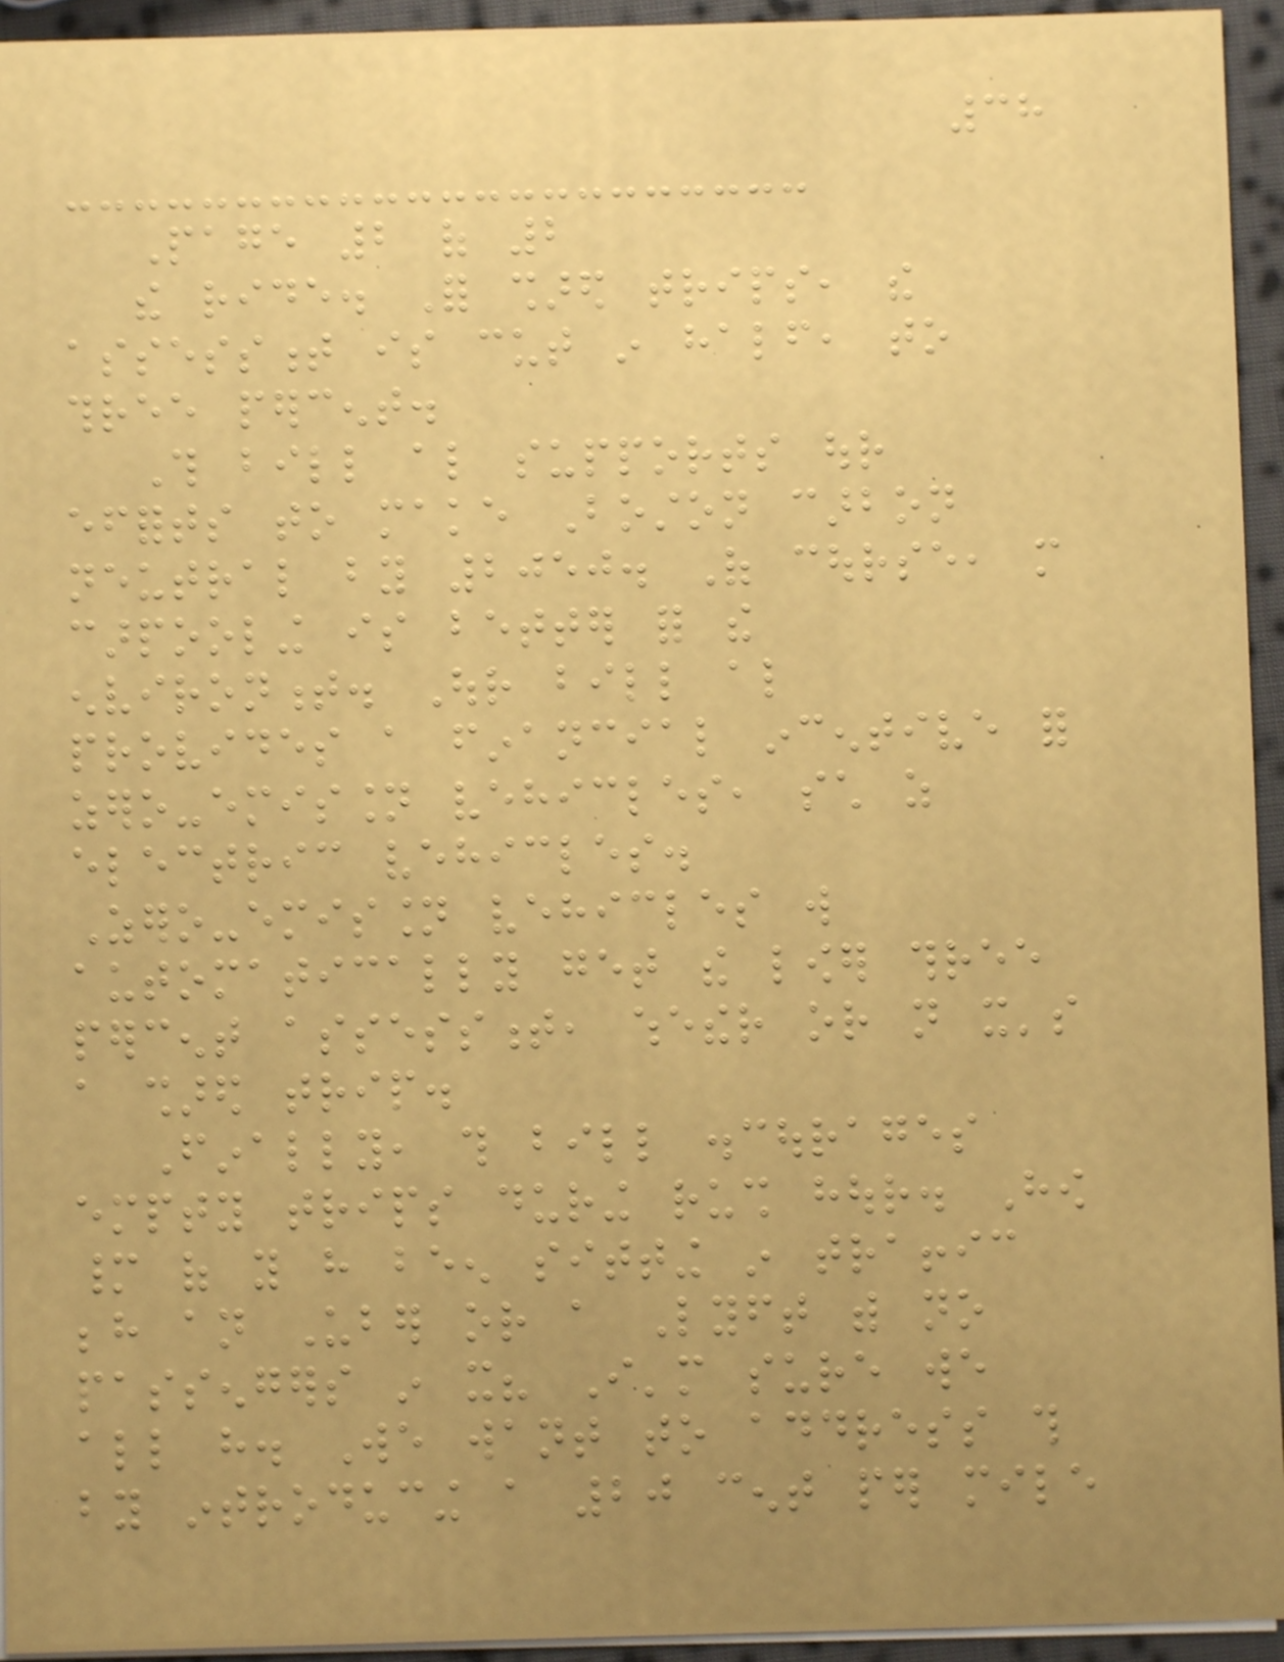38
Page 2 of 2
the ride. For shared trips, the
assessment is cut in half, to
three percent.
This bill also supports our
efforts to make Boston carbon
neutral by 2050. Of course, more
carpooling is better for the
environment. Our bill also
provides a financial incentive for
zero-emission vehicles, such as
electric vehicles.
Zero-emission vehicles will
automatically get the lower three
percent assessment, whether or not it's
a shared trip.
Finally, this bill discourages
empty trips during rush hour. How
many of you have been sitting in traffic
behind an Uber or a Lyft with no
passengers in it? I'm sure we
all have. We want to address this
by introducing a 20 cent per mile
